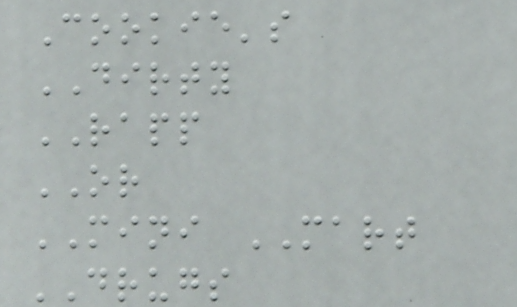Cookie's
DIRTY
RAPP
OR
MINI MART
DRUGS
